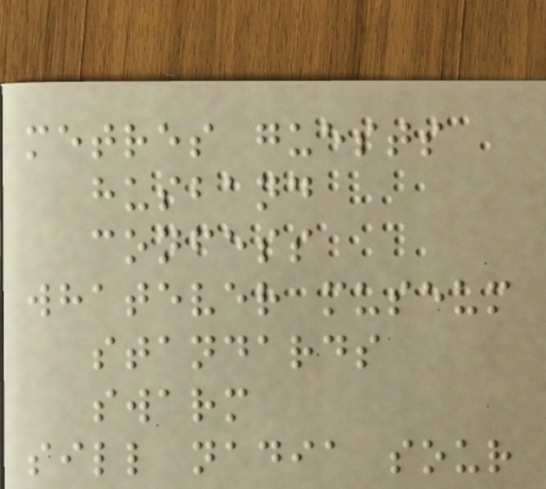metres guests
husband
confess
whatever museum
standards
swarm
sill nadia sour
